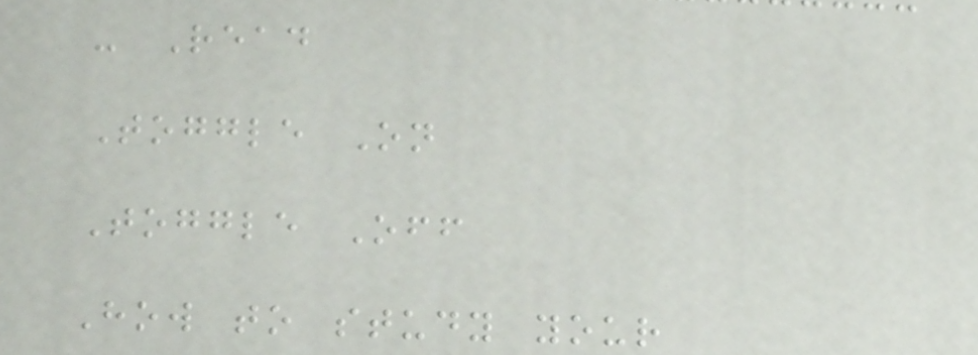- Read
Toggle On
Toggle Off
How to study your
